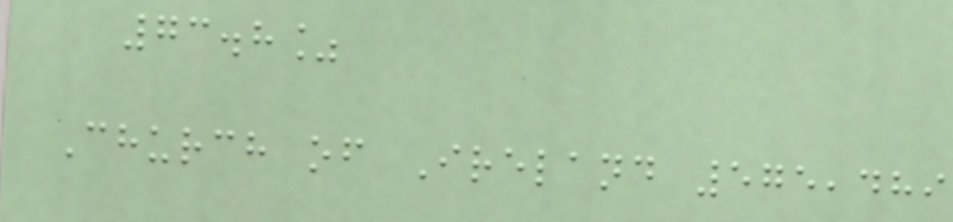73.8%
Church of Ireland 575,489
